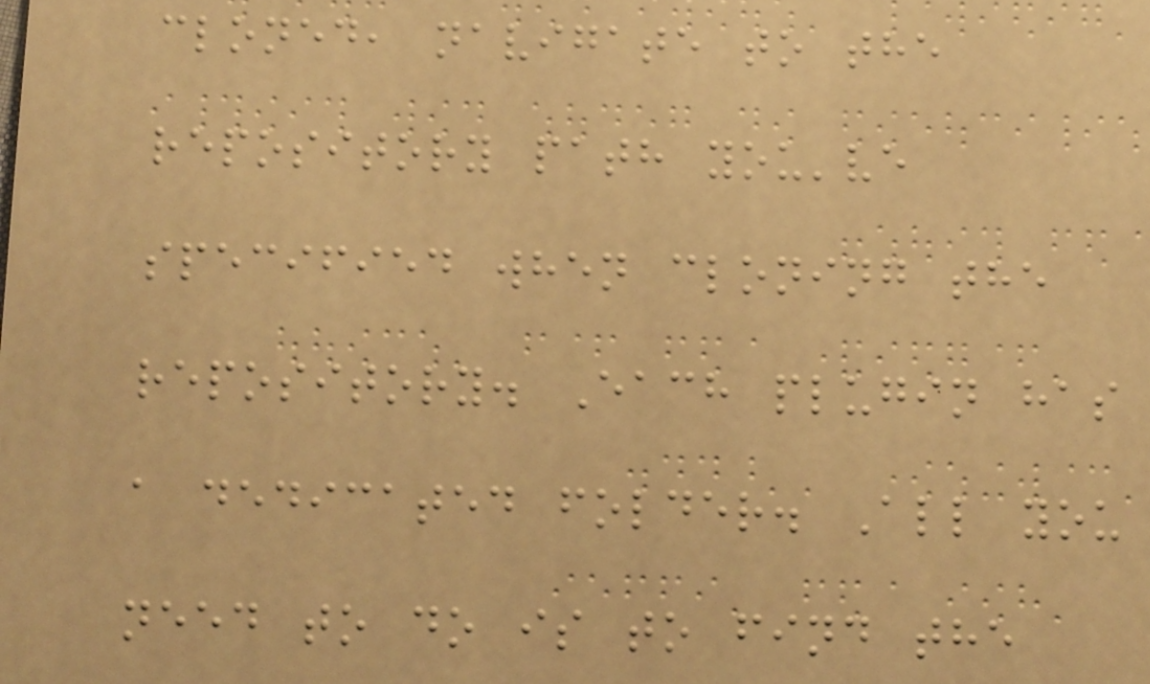cloned, navigate to the
repository path you've
specified when cloning the
repository. Each plugin has
a dedicated folder. All you
need to do is to find the
